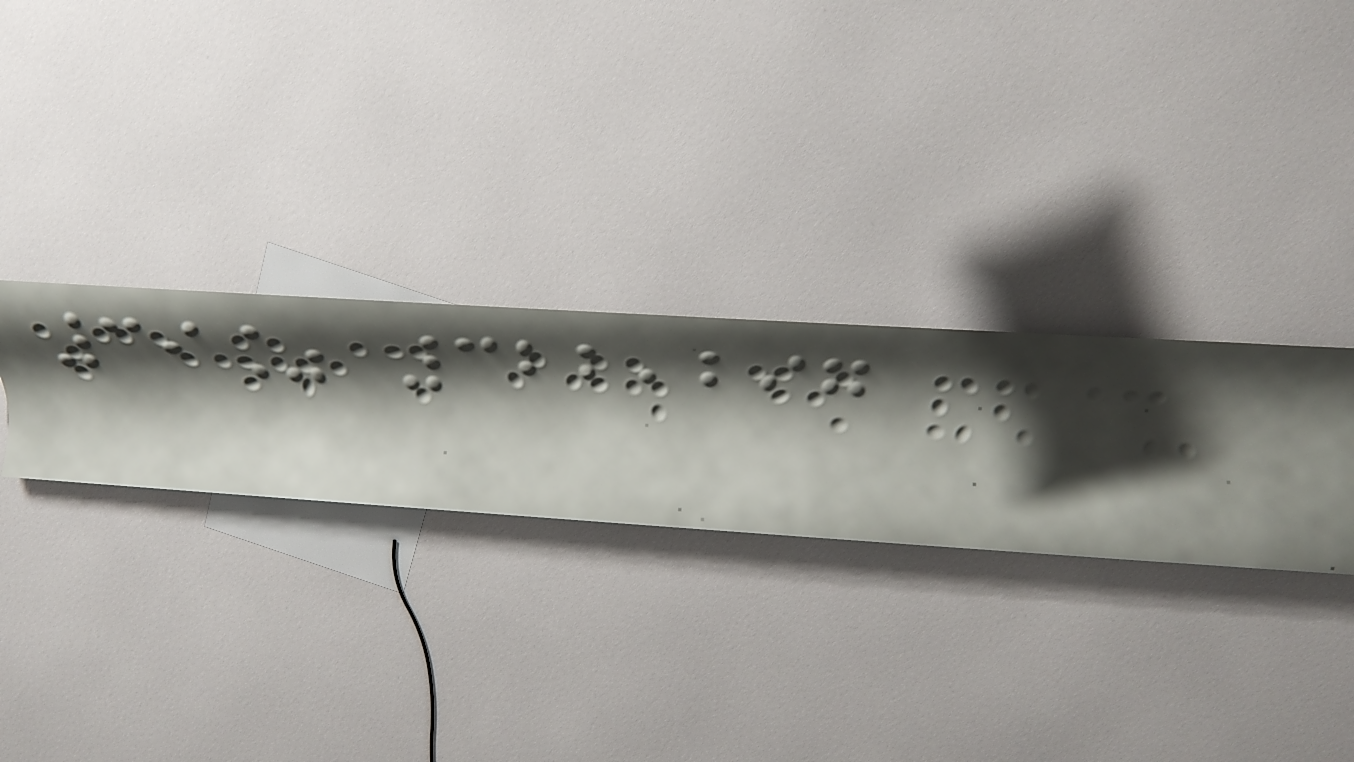39% 322,297
